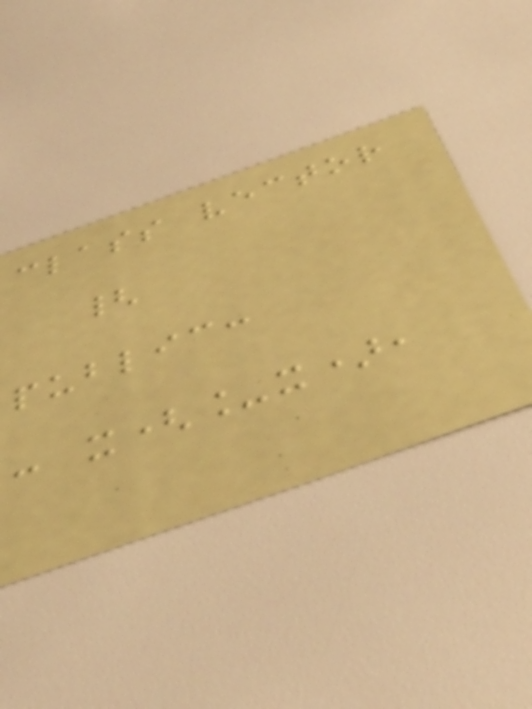class vector
{
public:
: x(_x),
